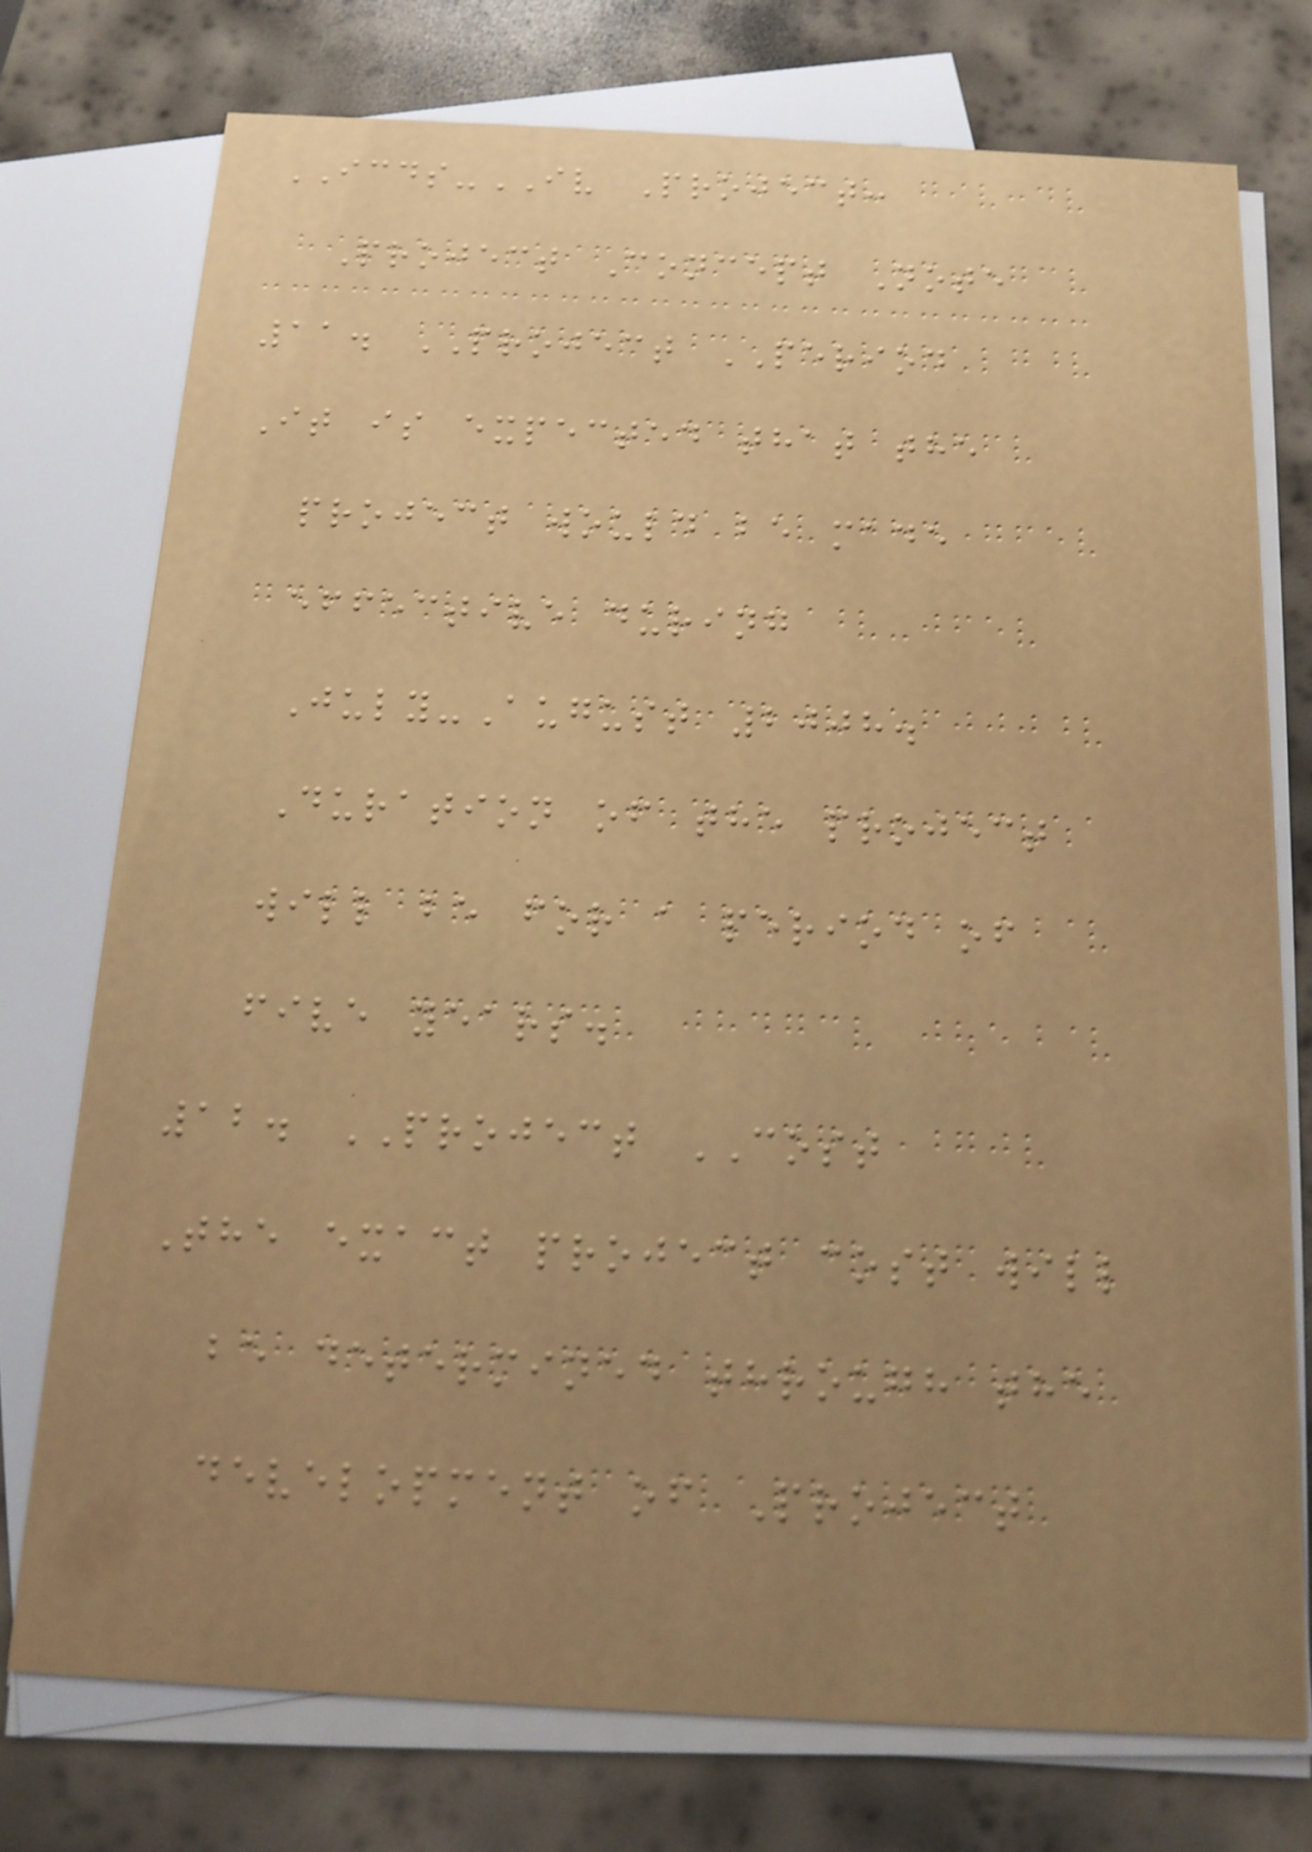ICDS-IV Project:
Project Concept Note
11. PROJECT PERIOD
It is expected that the
project would be made
effective during
July-August 2008.
Duration of the project
will be for a period of
five years.
12. PROJECT COST
The exact project cost will
be determined through the
development of Project
